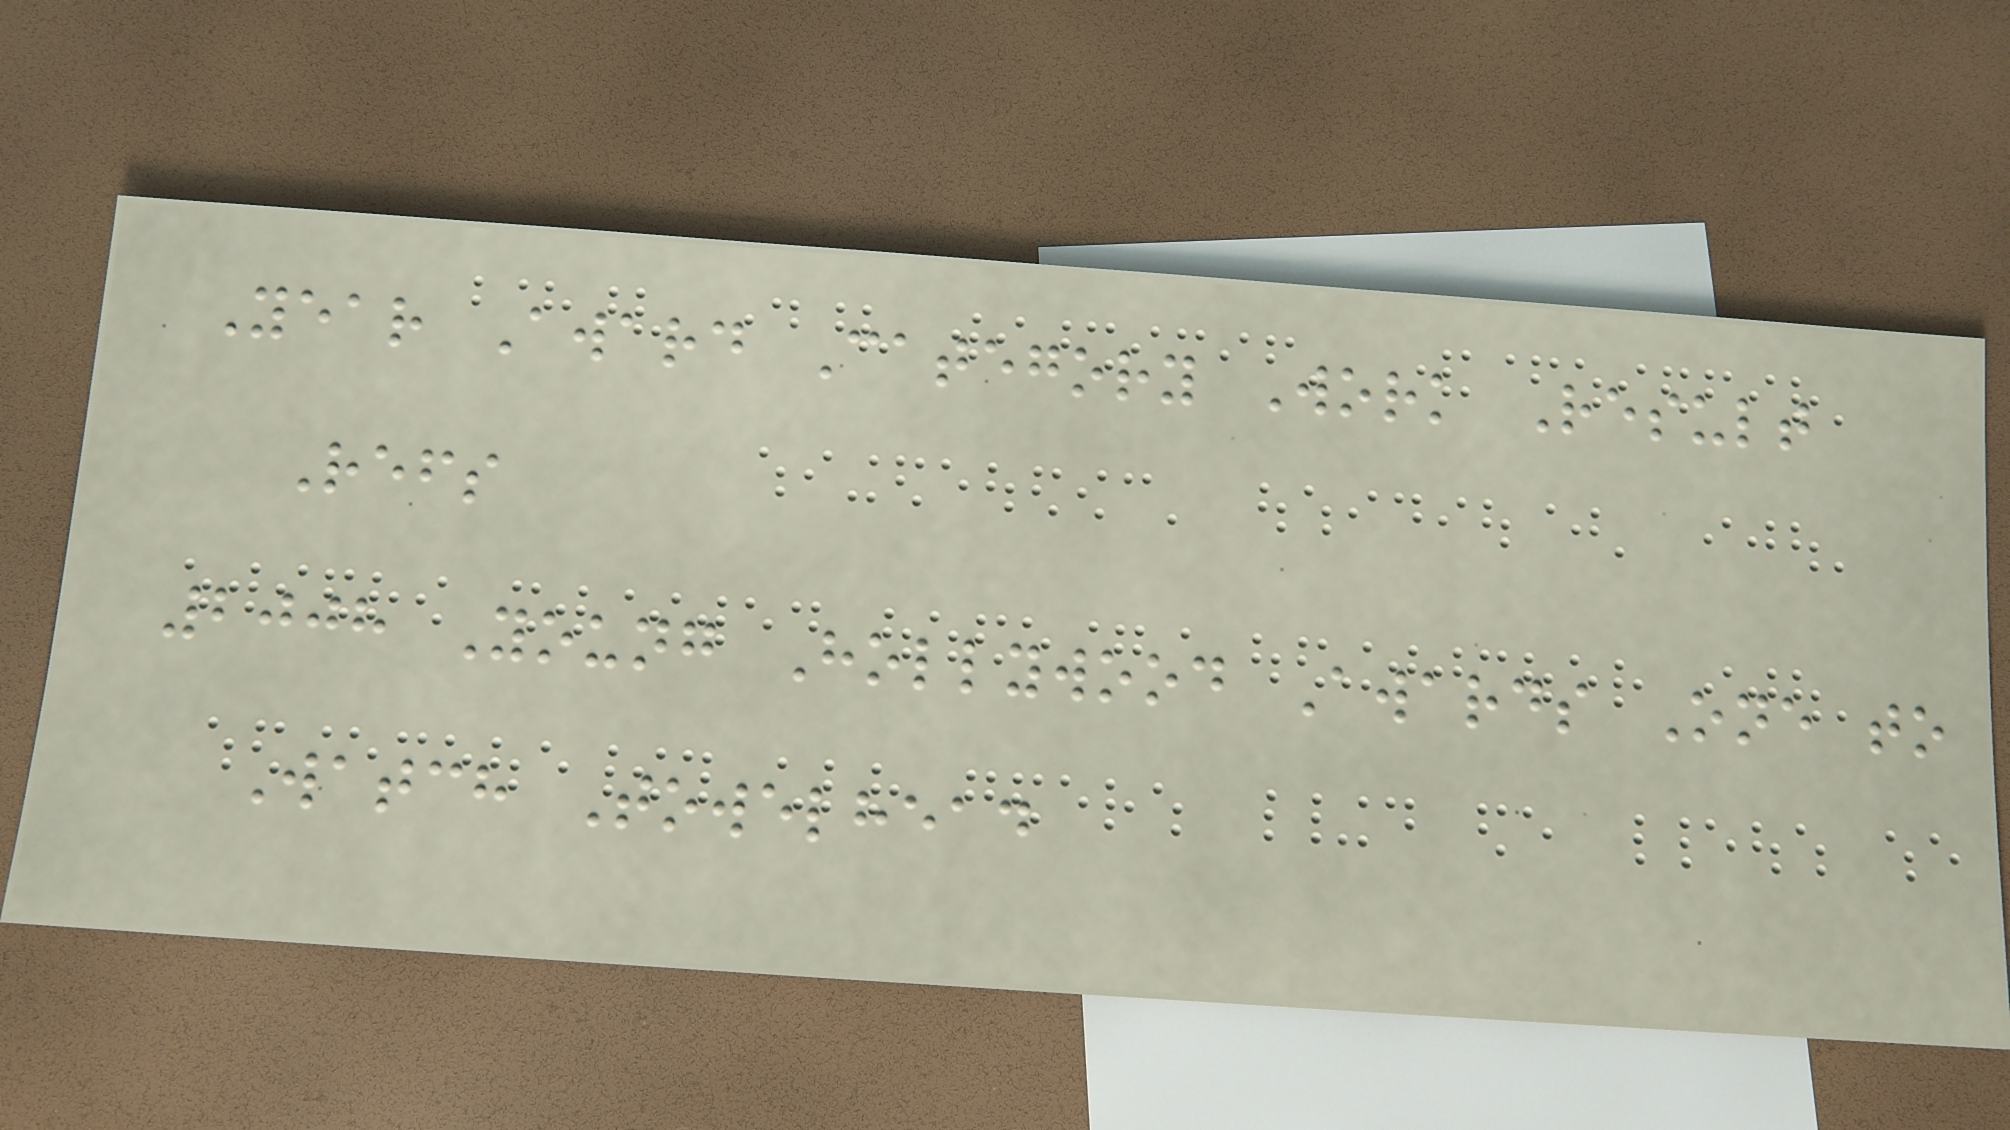Year Award Category Work Result
Refs
2008 Young Hollywood Awards One to
Watch Towelhead
